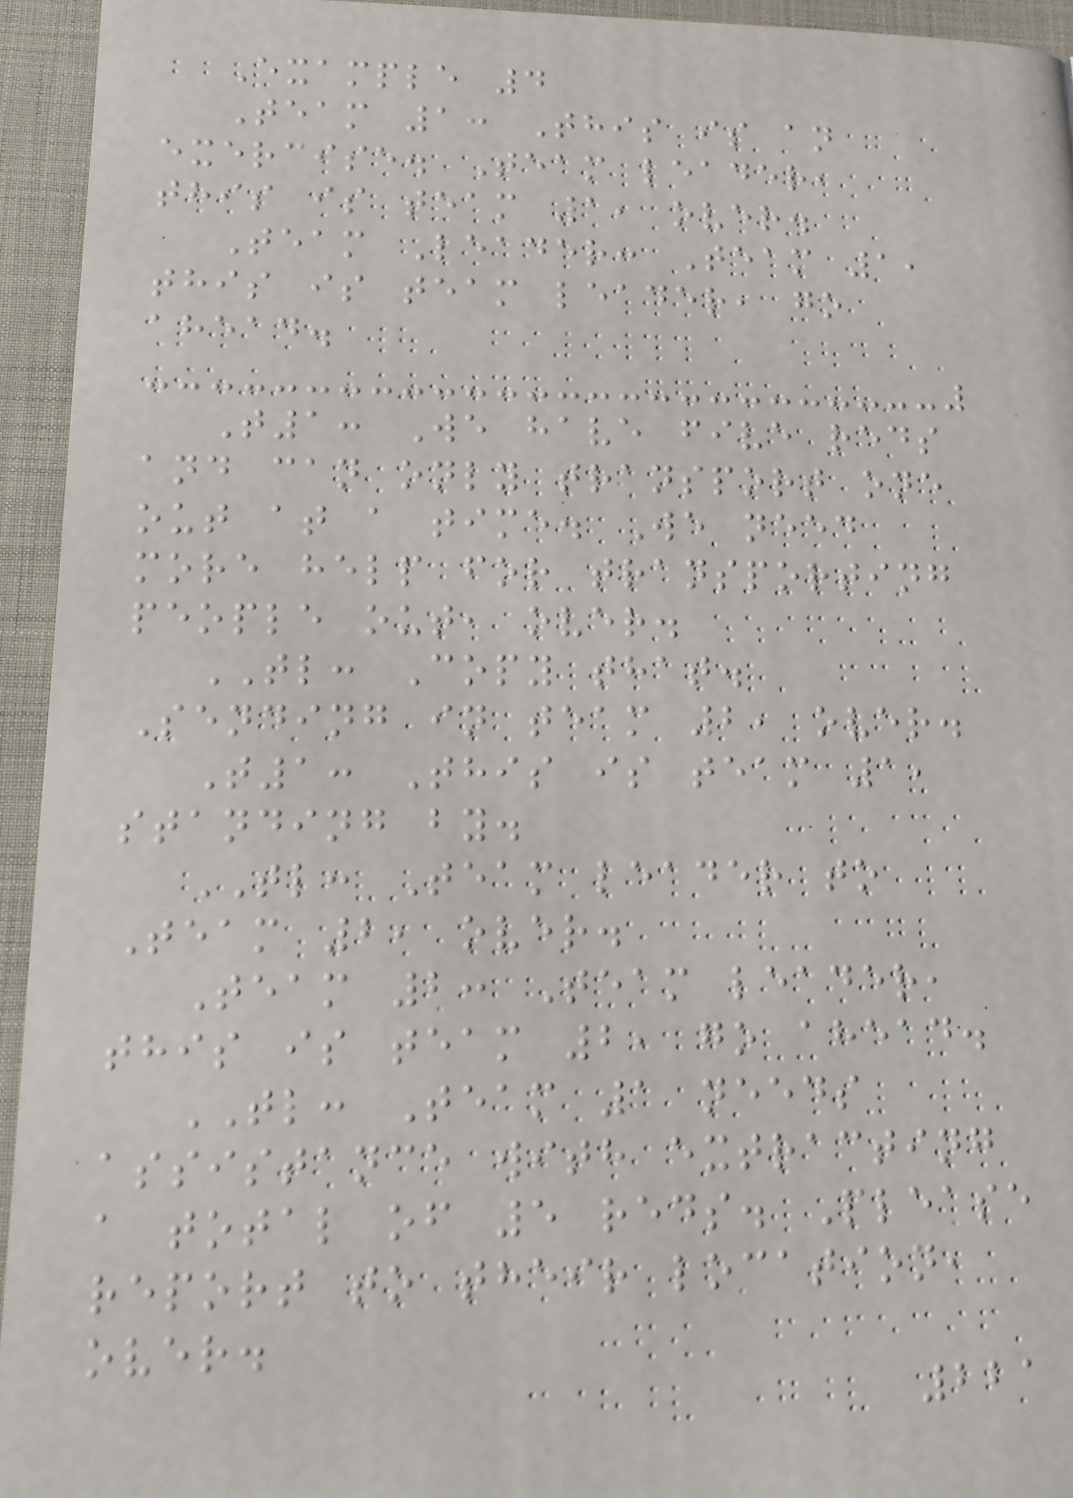Example 4
Team 1: This is an
exercise. Team leader,
this is team 1, over.
Team Leader: Team 1,
this is team leader, go
ahead.
T1: We have five reds
and can only transport one
out at a time. We need
more help for transporting
people out, over.
TL: Copy that.
Sending in team 2, over.
T1: This is team 1,
standing by.
TL: Team leader to
Team 2, over.
Team 2: Team leader,
this is team 2, go ahead.
TL: Team 1 needs
assistance with extracting
a total of 5 reds. Please
report to their location,
over.
221
